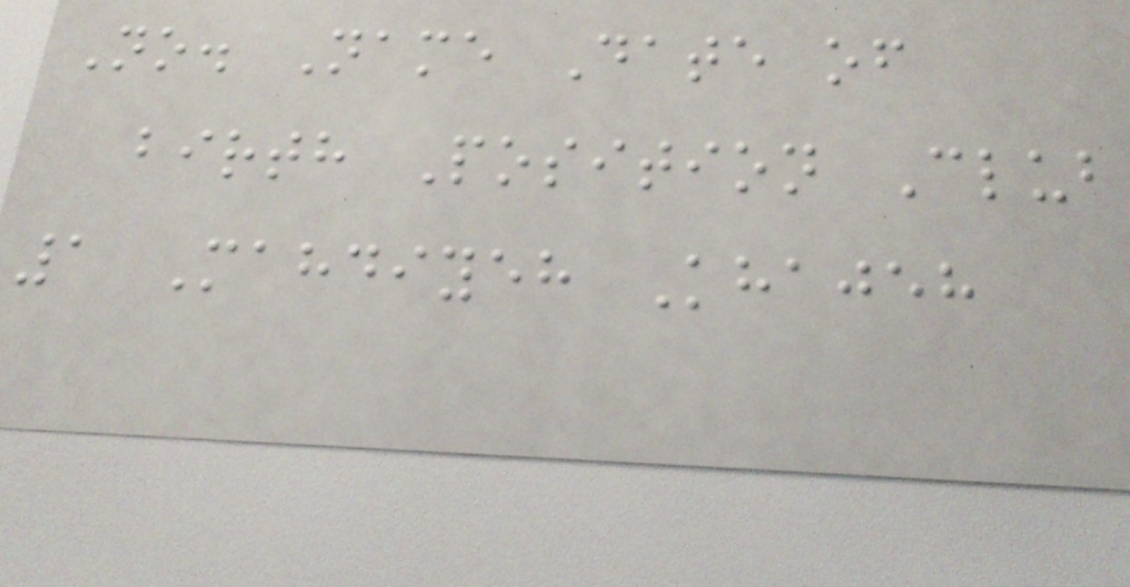No. Name Date of
birth Position Club
1 Mahdiyeh Khajeh
